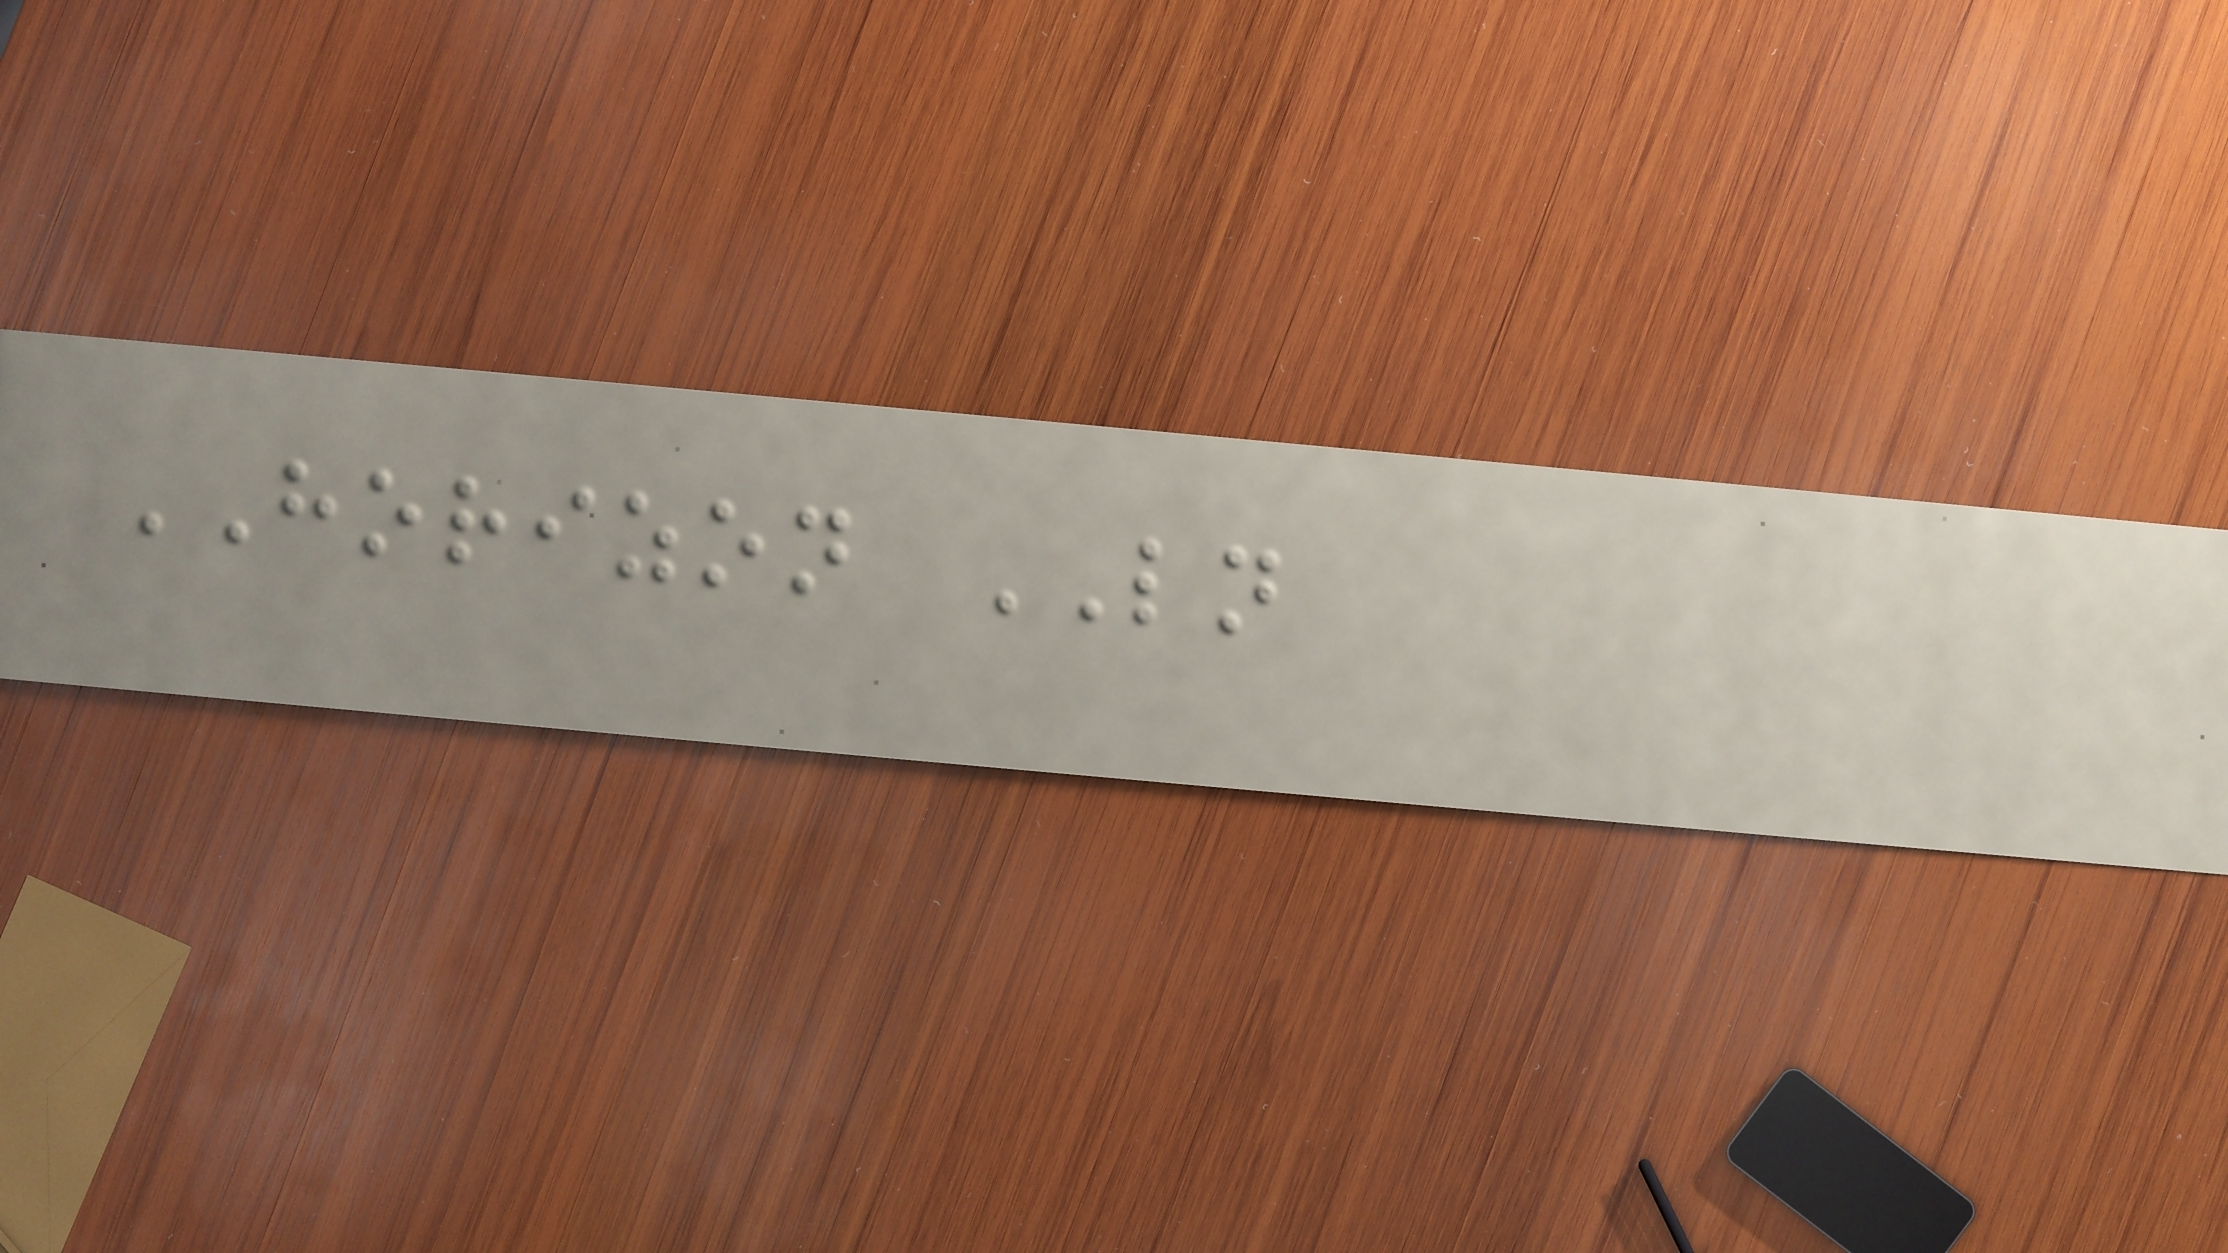HORIZON LN
